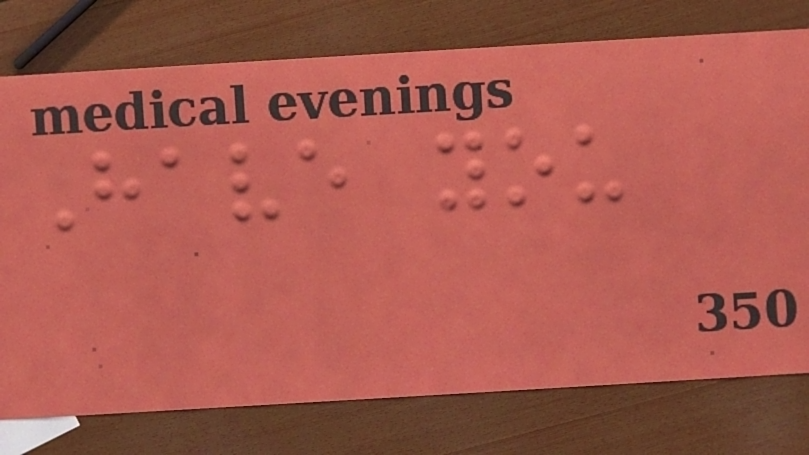Have you
